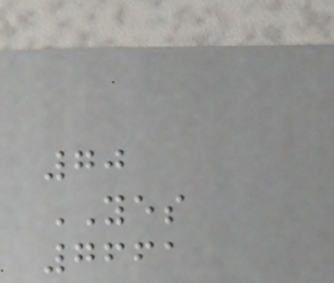70
YES
7661
